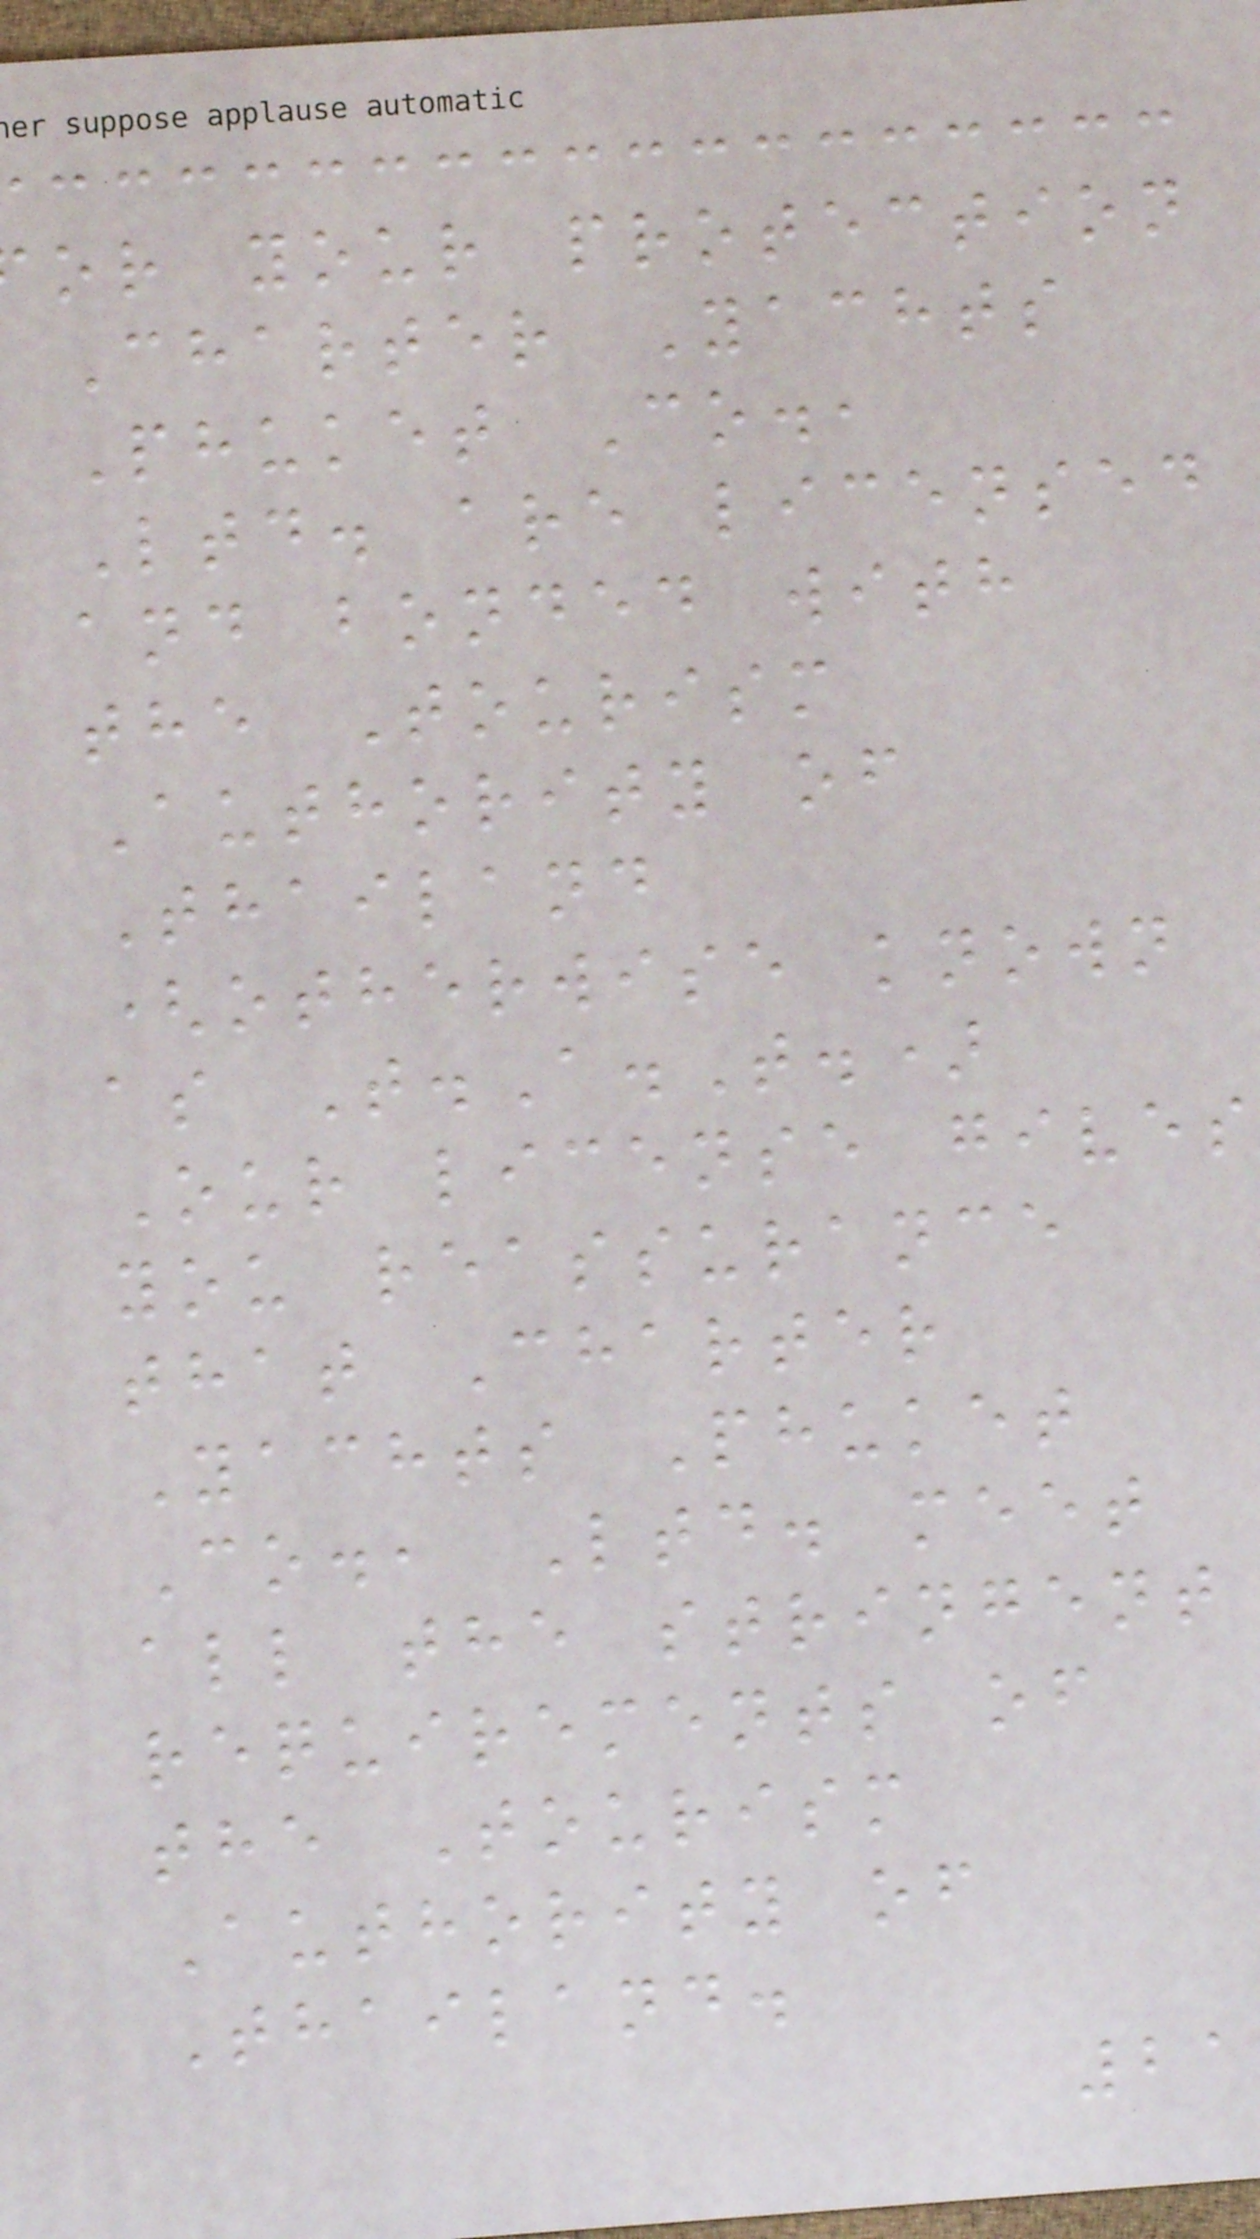or your protection
Charter Yachts
Phuket Co.,
Ltd. are licensed
and bonded with
the Tourism
Authority of
Thailand
(otherwise known
as T.A.T.)
Our license gives
you reassurance
that Charter
Yachts Phuket
Co., Ltd. meet
all the stringent
requirements of
the Tourism
Authority of
Thailand.
